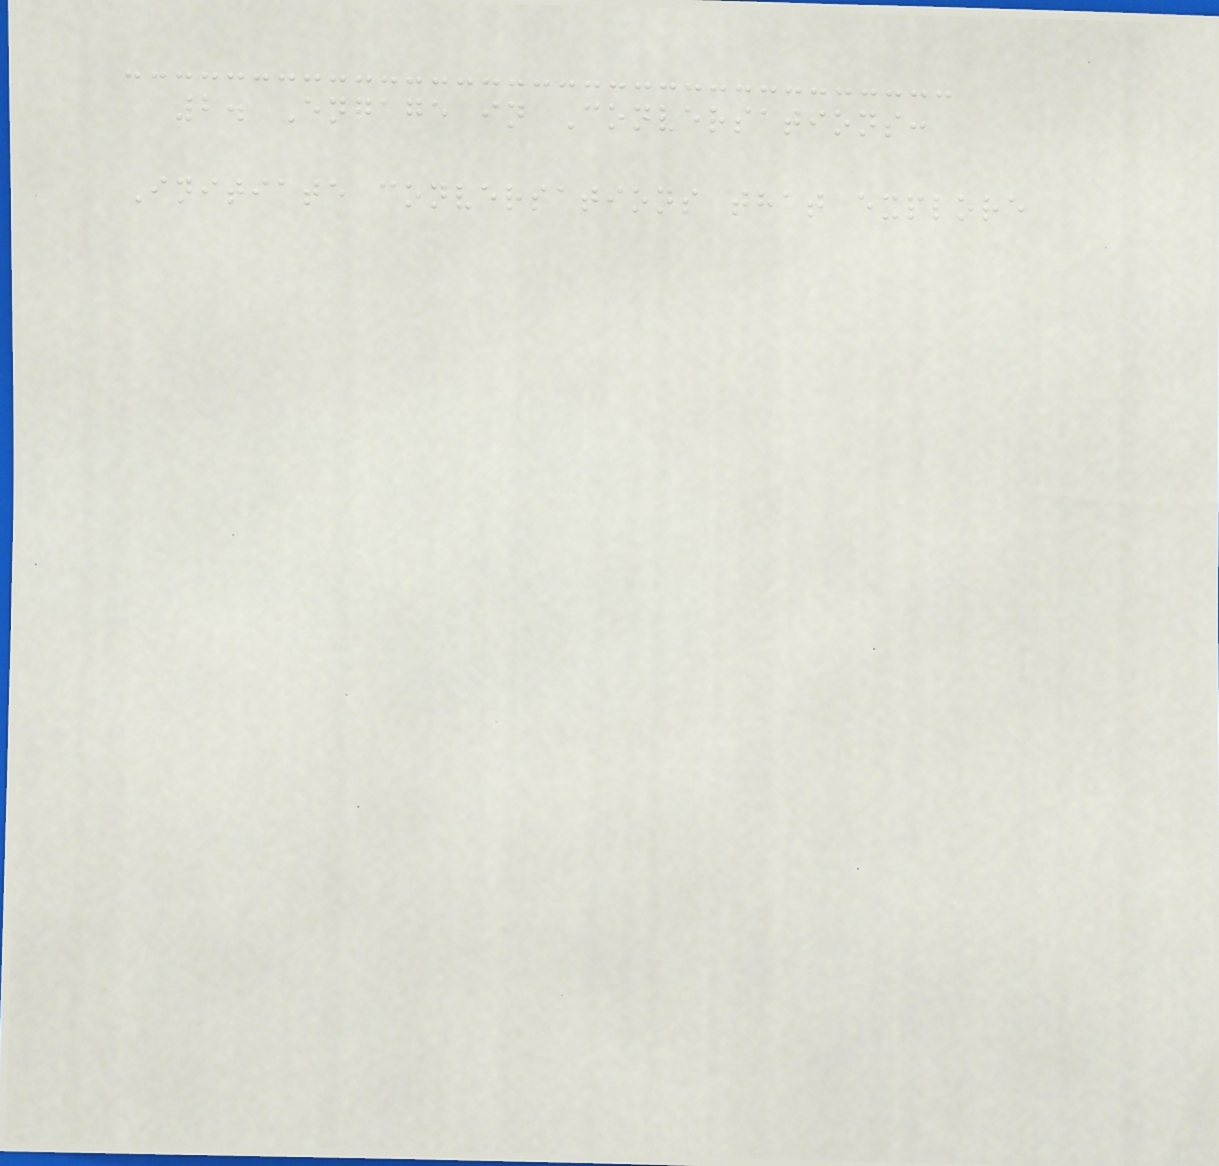2. Engage in Conversations:
Initiate conversations that explore
